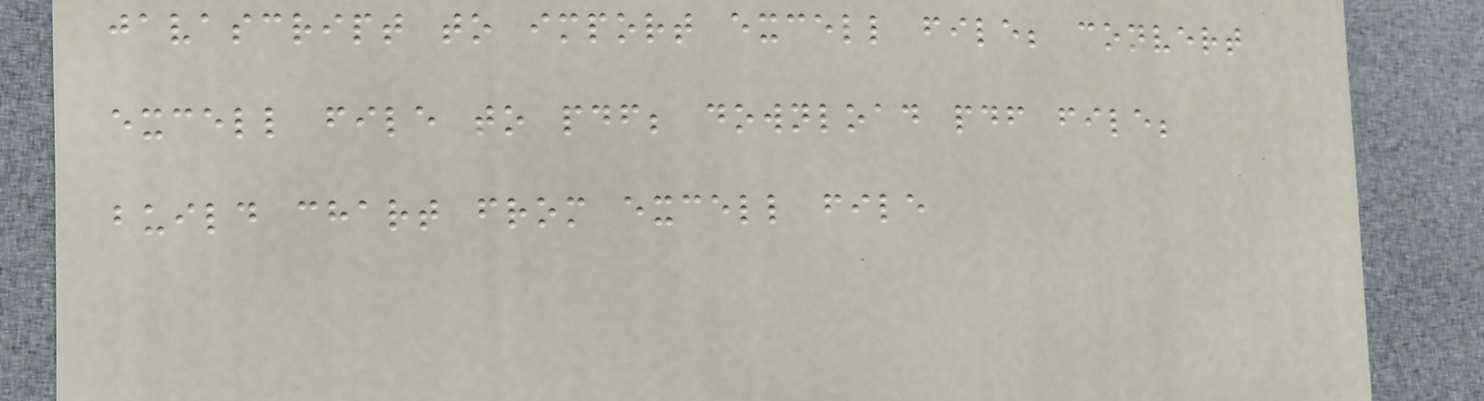javascript to import excell file; convert
excell file to pdf; download pdf file;
build chart from excell file
